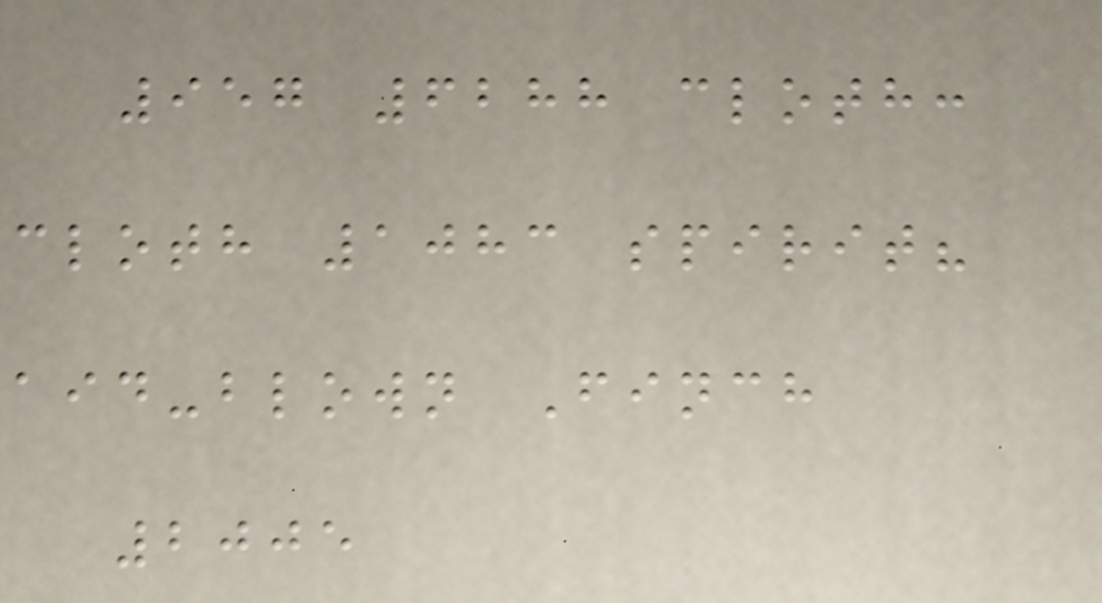957 6288 cloth:
cloth 1083 spirit?
aid-blown Finch
2005
